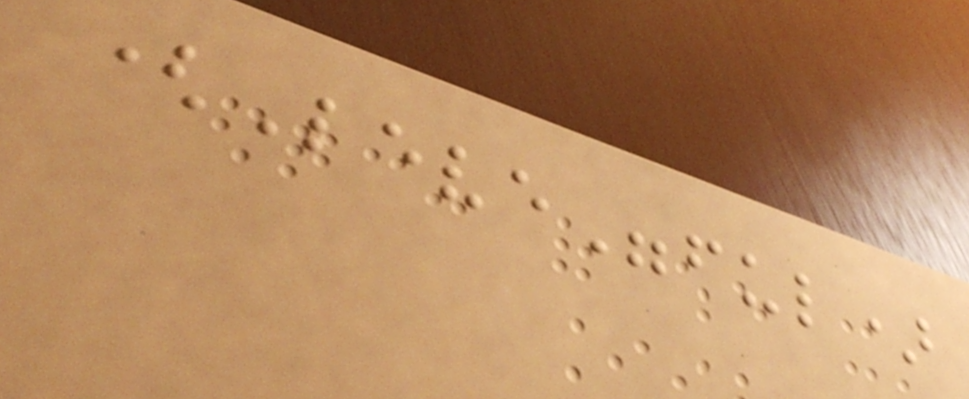(Leve"ful)
